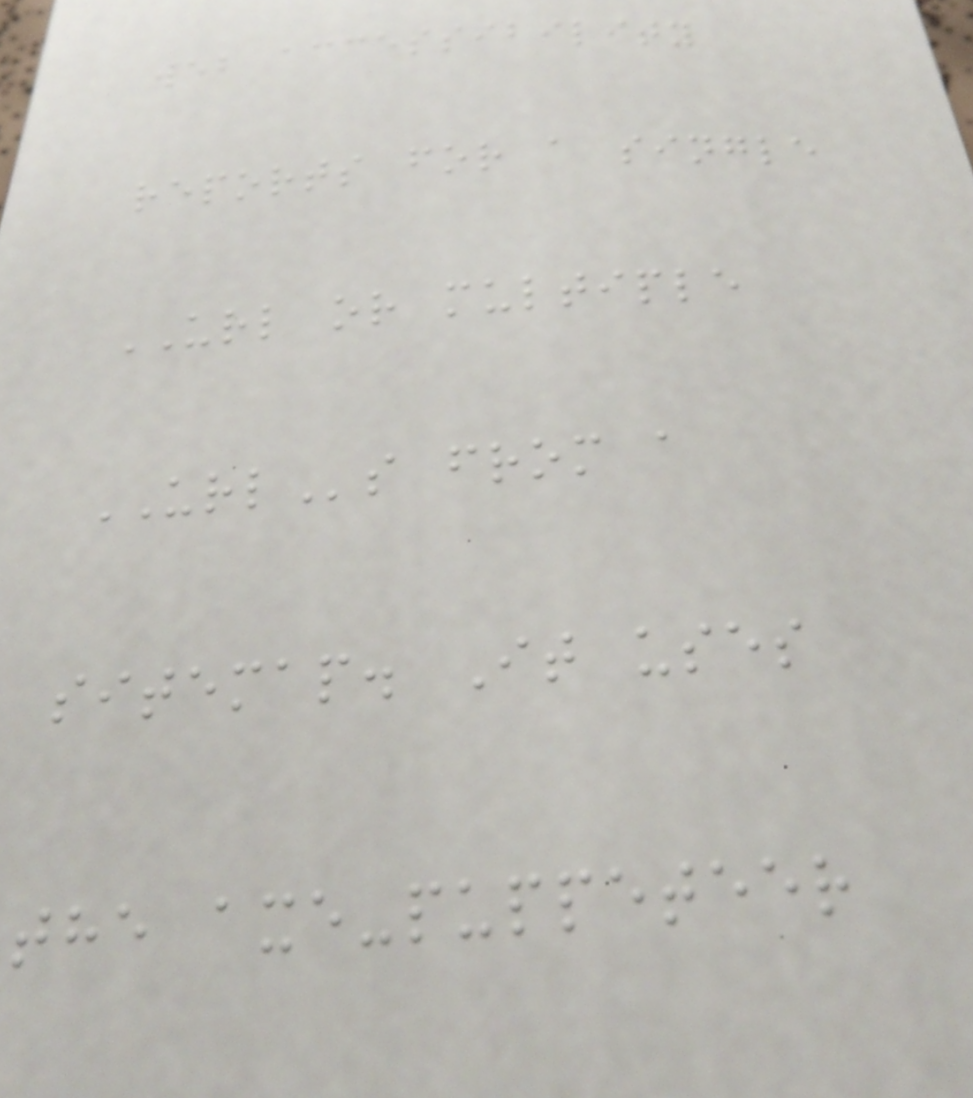web accessibility
reports for a single
URL or multiple
URLs from a
sitemap. It uses
the axe-puppeteer
